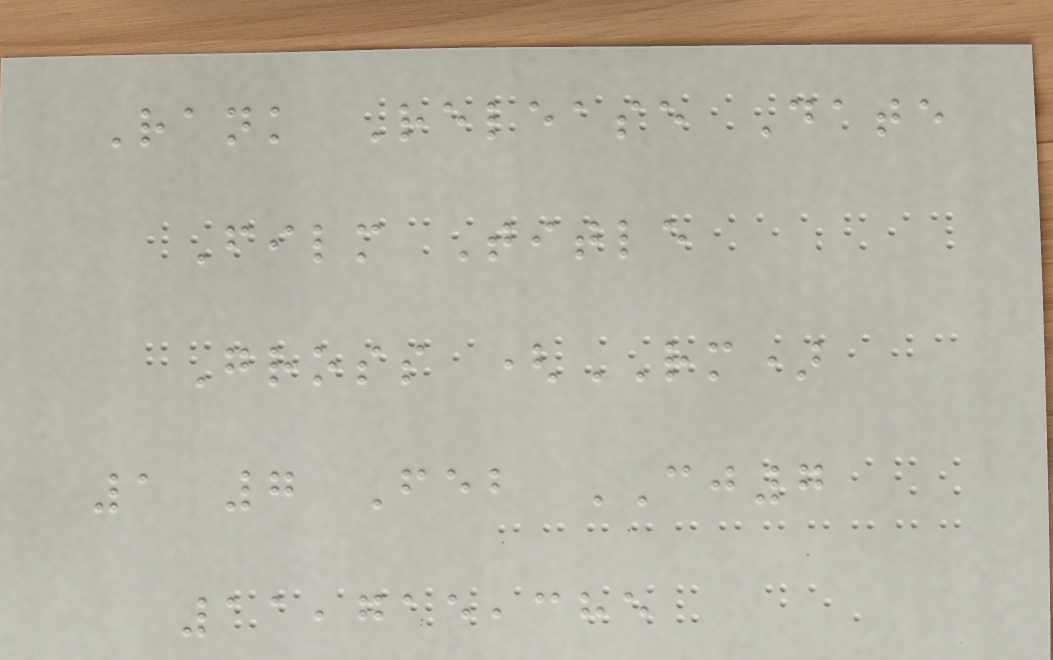Rank Release Date
Film Title
Gross (RM)
1 7 Feb CJ7
11,715,385
